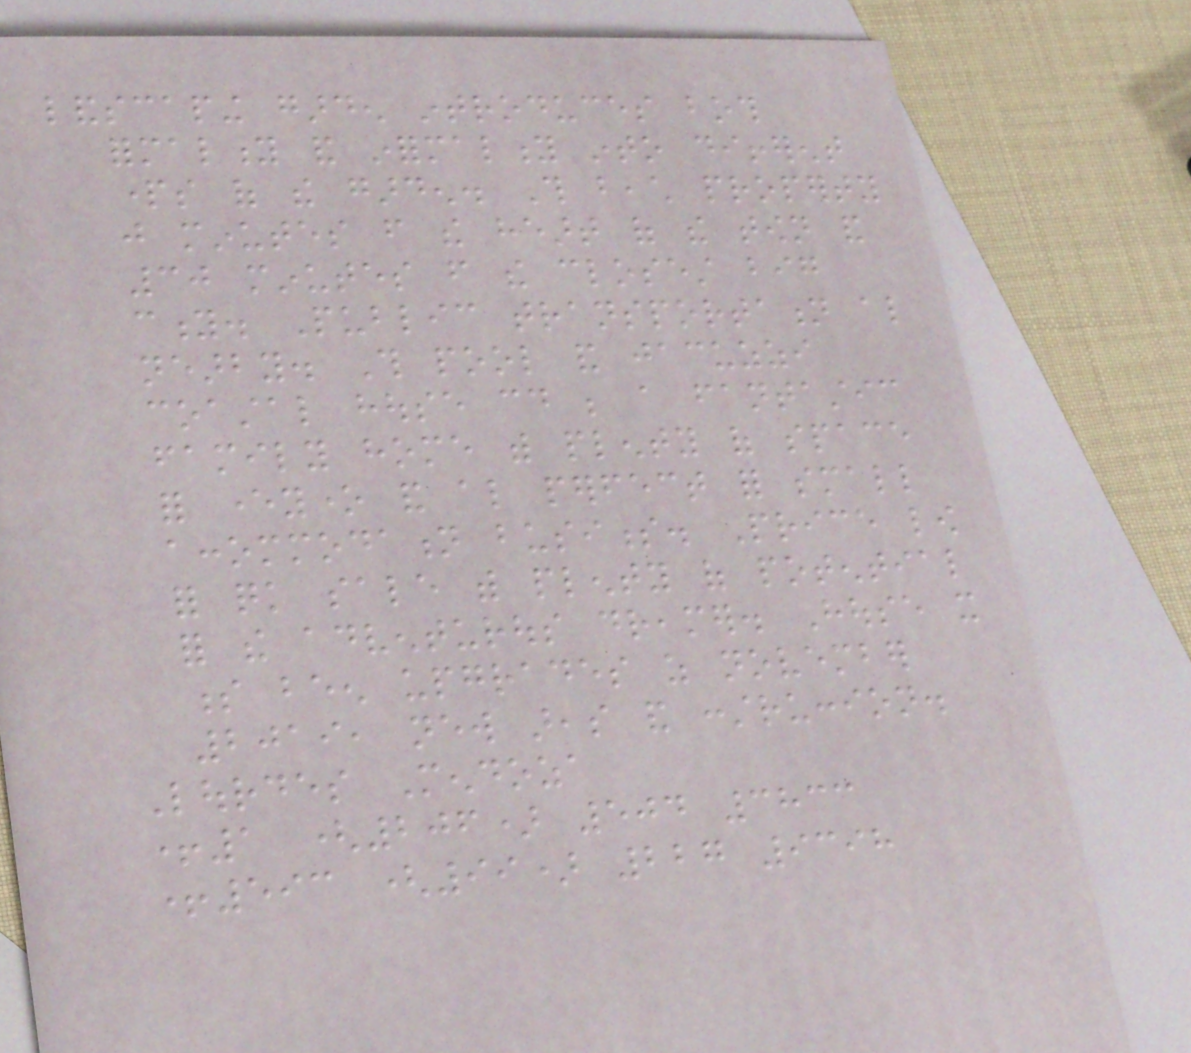landscaping garden introduces both
formality and informality into different
parts of the garden. This beach property
just minutes from the heart of the town and
30 minutes from the closest big
city. Public transportation also
nearby. This pool and jacuzzi
coastal house could be a fantastic
family home with plenty of space
for everyone and also perfect for small
accommodation business. Price low
for quick sale with plenty of potential
for the adventurous dreamer. House it
s been upgrades as november
2019, new areas and construccion.
Lourdes Mendoza
+1 (206) 504 3833
+593 (99) 227 9398
